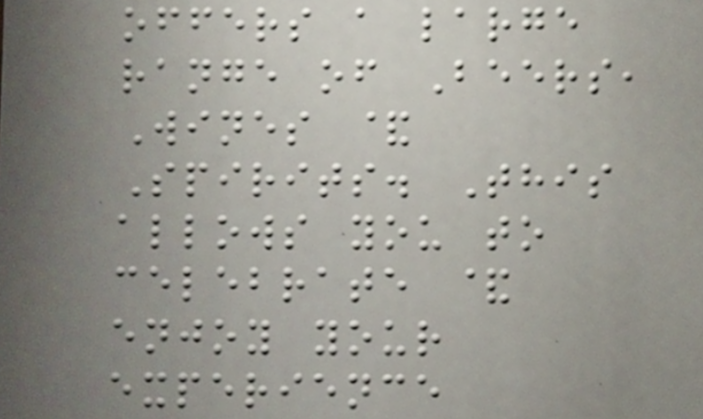offers a large
range of Beers,
Wines &
Spirits. This
allows you to
celebrate &
enjoy your
experience
